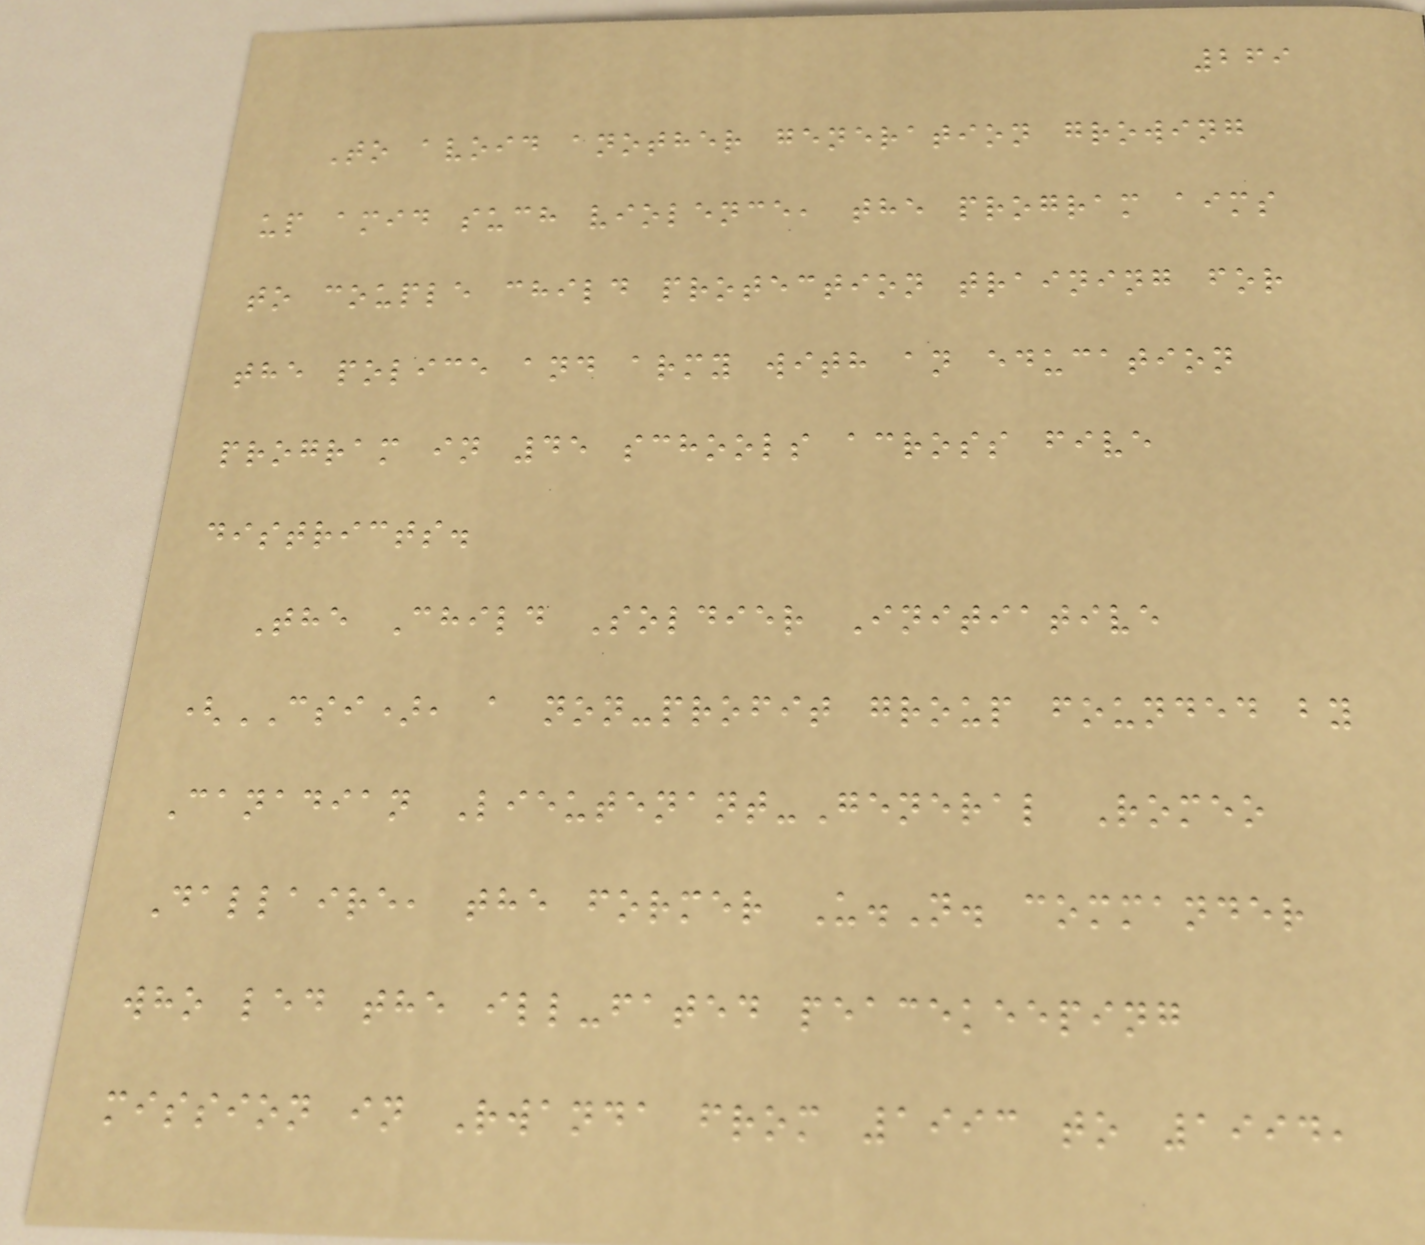269
To avoid another generation growing
up amid such violence, the program aims
to couple child protection training for
the police and army with an education
program in 45 schools across five
districts.
The Child Soldier Initiative
(CSI), a non-profit group founded by
Canadian Lieutenant-General Romeo
Dallaire, the former U.N. commander
who led the ill-fated peacekeeping
mission in Rwanda from 1993 to 1994,
